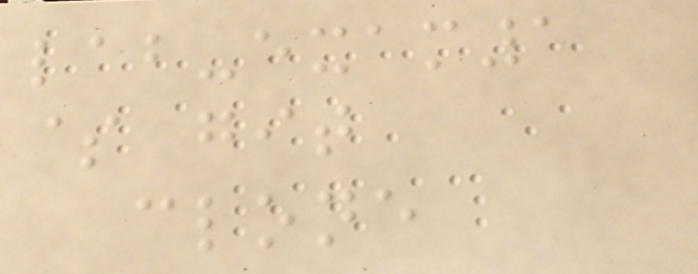lab-exam1
$ git
clone
